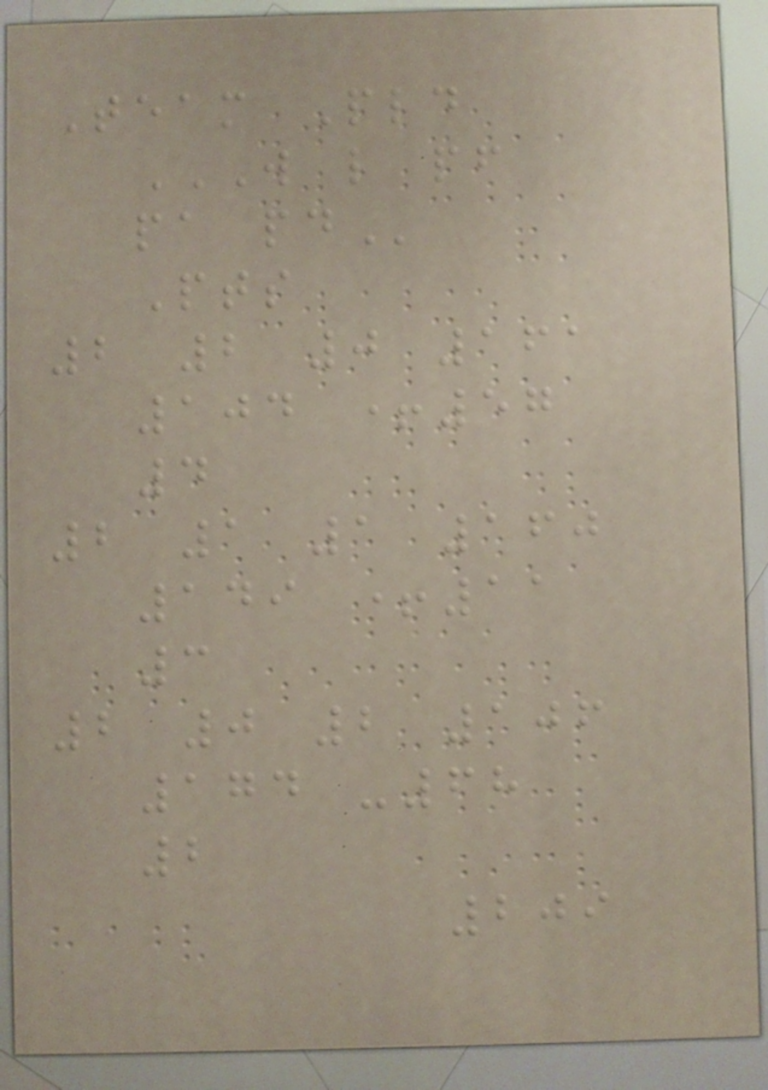Team Pld
W L PF
PA PD
Pts
2 2 0 161
104 +57
4
2 1 1 160
149 +11
3
2 0 2 106
174 -68
2
209
